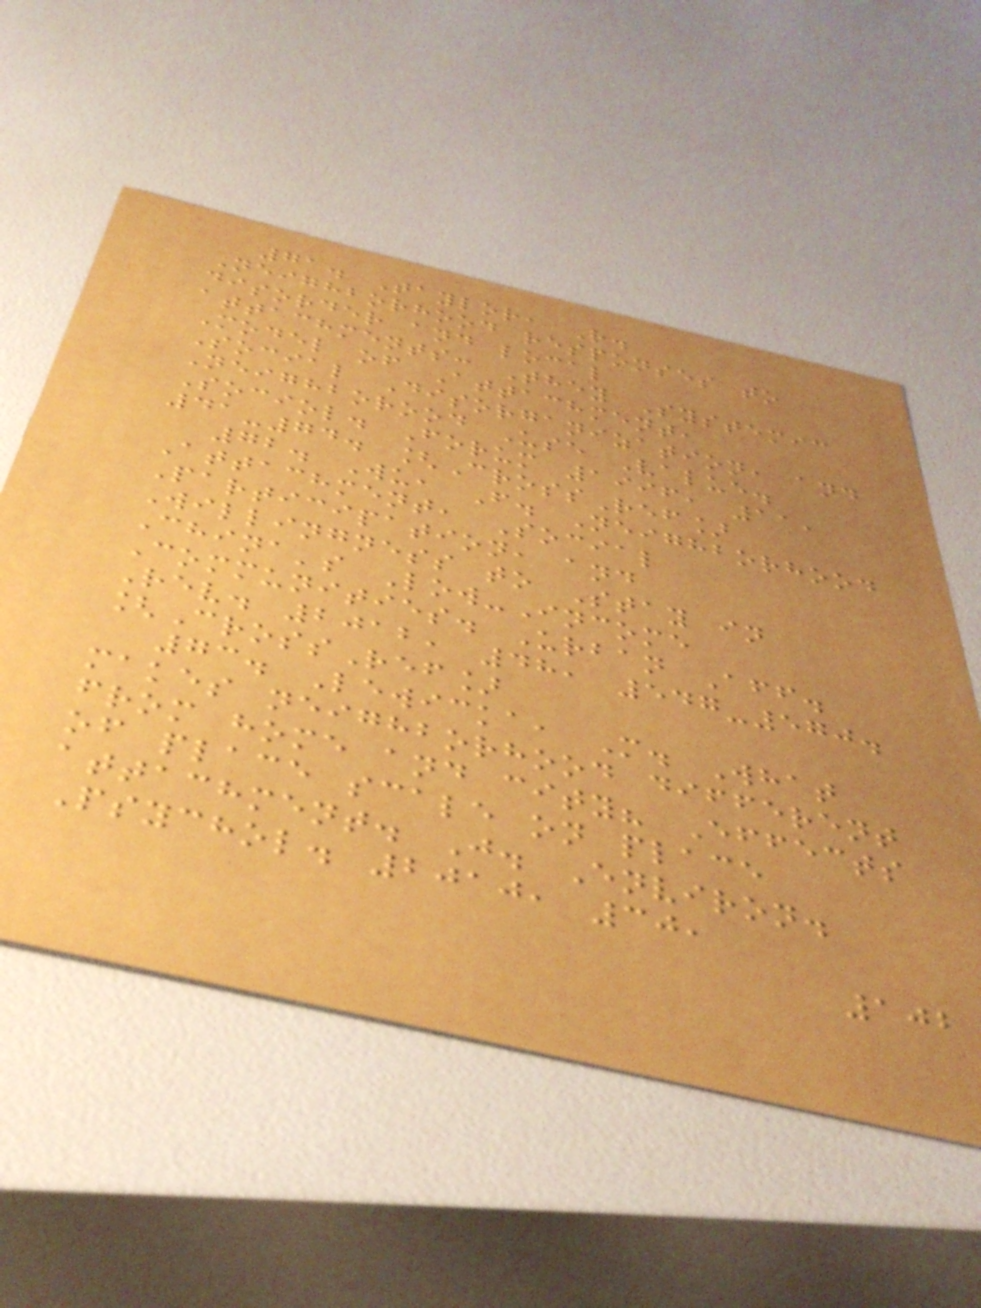71. Taylor, R.
Neighborhood responses to
disorder and local
attachments: They Systemic
Model of Attachment,
Social Disorganization, and
Neighborood Use Value.
Sociol. Forum 1996, 11,
41-74. [CrossRef]
72. Wu, F. Neighborhood
Attachment, Social
Participation, and
Willingness to Stay in
China's Low-Income
Communities. Urban Aff.
Rev. 2012, 48, 547-570.
[CrossRef]
73. Lewicka, M. What
makes neighborhood different
from home and city? Effects
of place scale on place
attachment. J. Environ.
Psychol. 2010, 30,
102
